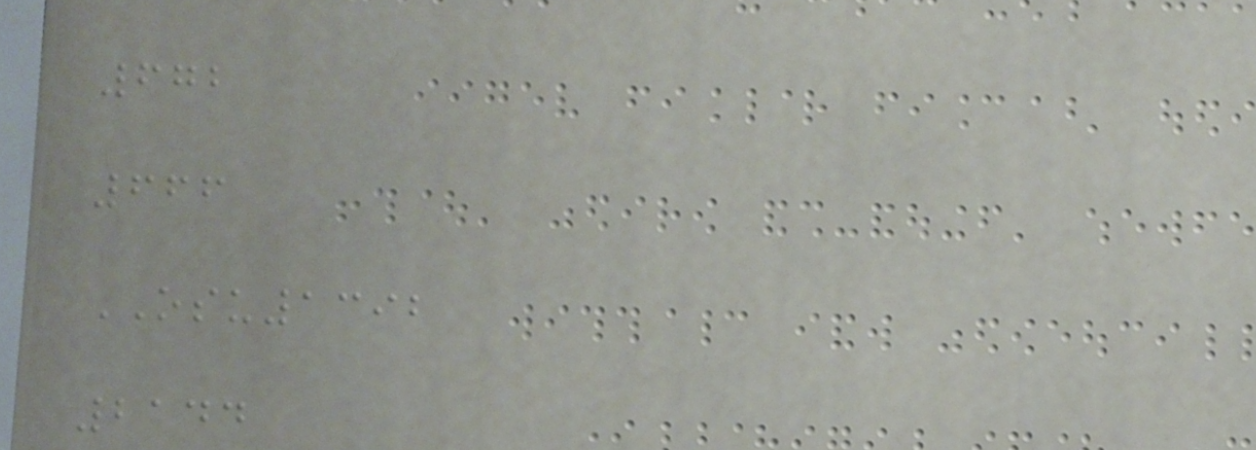672
666
OSU1392
2144
